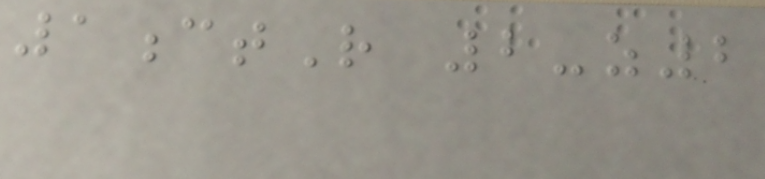1ctR 2-z2
